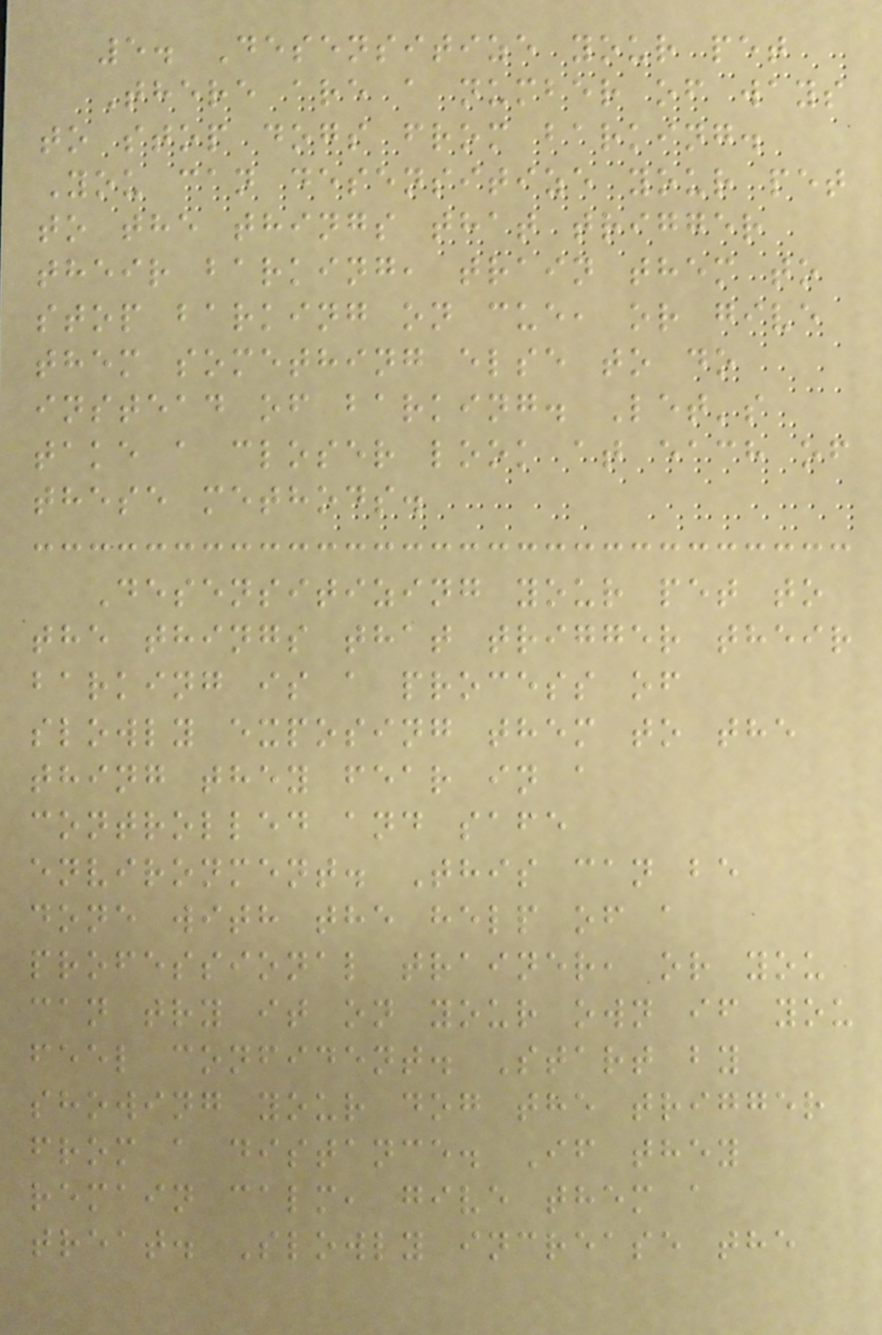5. Desensitize your pet
There are a number of ways
to stop dogs from barking.
You can desensitize your pet
to the things that trigger
their barking, train them to
stop barking on cue, or give
them something else to do
instead of barking. Let's
take a closer look at each of
these methods.
Desensitizing your pet to
the things that trigger their
barking is a process of
slowly exposing them to the
thing they fear in a
controlled and safe
environment. This can be
done with the help of a
professional trainer, or you
can try it on your own if you
feel confident. Start by
showing your dog the trigger
from a distance. If they
remain calm, give them a
treat. Slowly increase the
